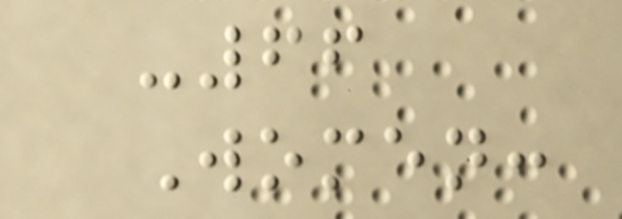-66
Women:
